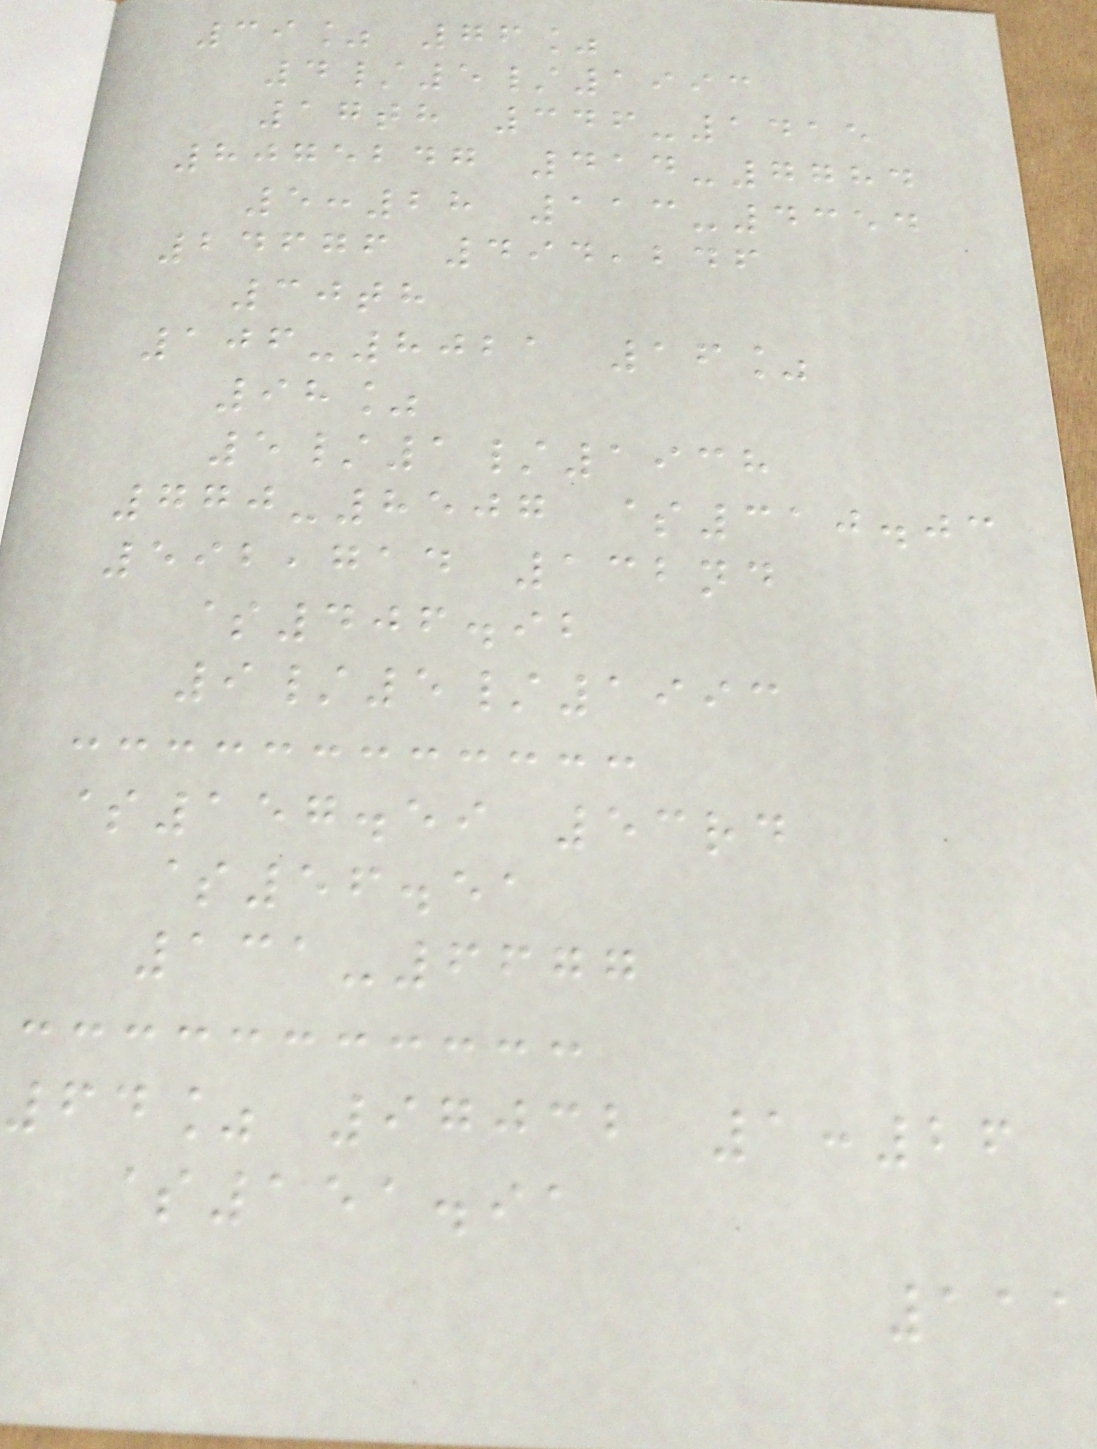39% 76%
4/5/1993
17th 346-1415
8075247 414-7784
5:28 113-4354
24676 494,246
30th
106-8021 16%
98%
5/1/1938
770-8507 $310.03
592,714 132nd
$406.92
9/5/1993
$157.59 53rd
$56.51
131-6677
64% 97032 1:26
$151.91
111
